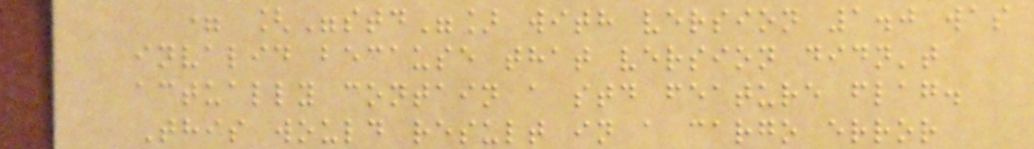= ["std"] with version 1.0 was
invalid because that version didn't
actually contain a std feature flag.
This would result in a cargo error
